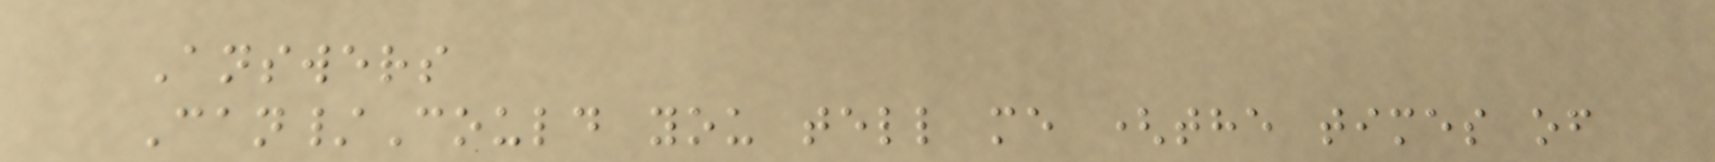Answers
Can/Could you tell me (the times of
